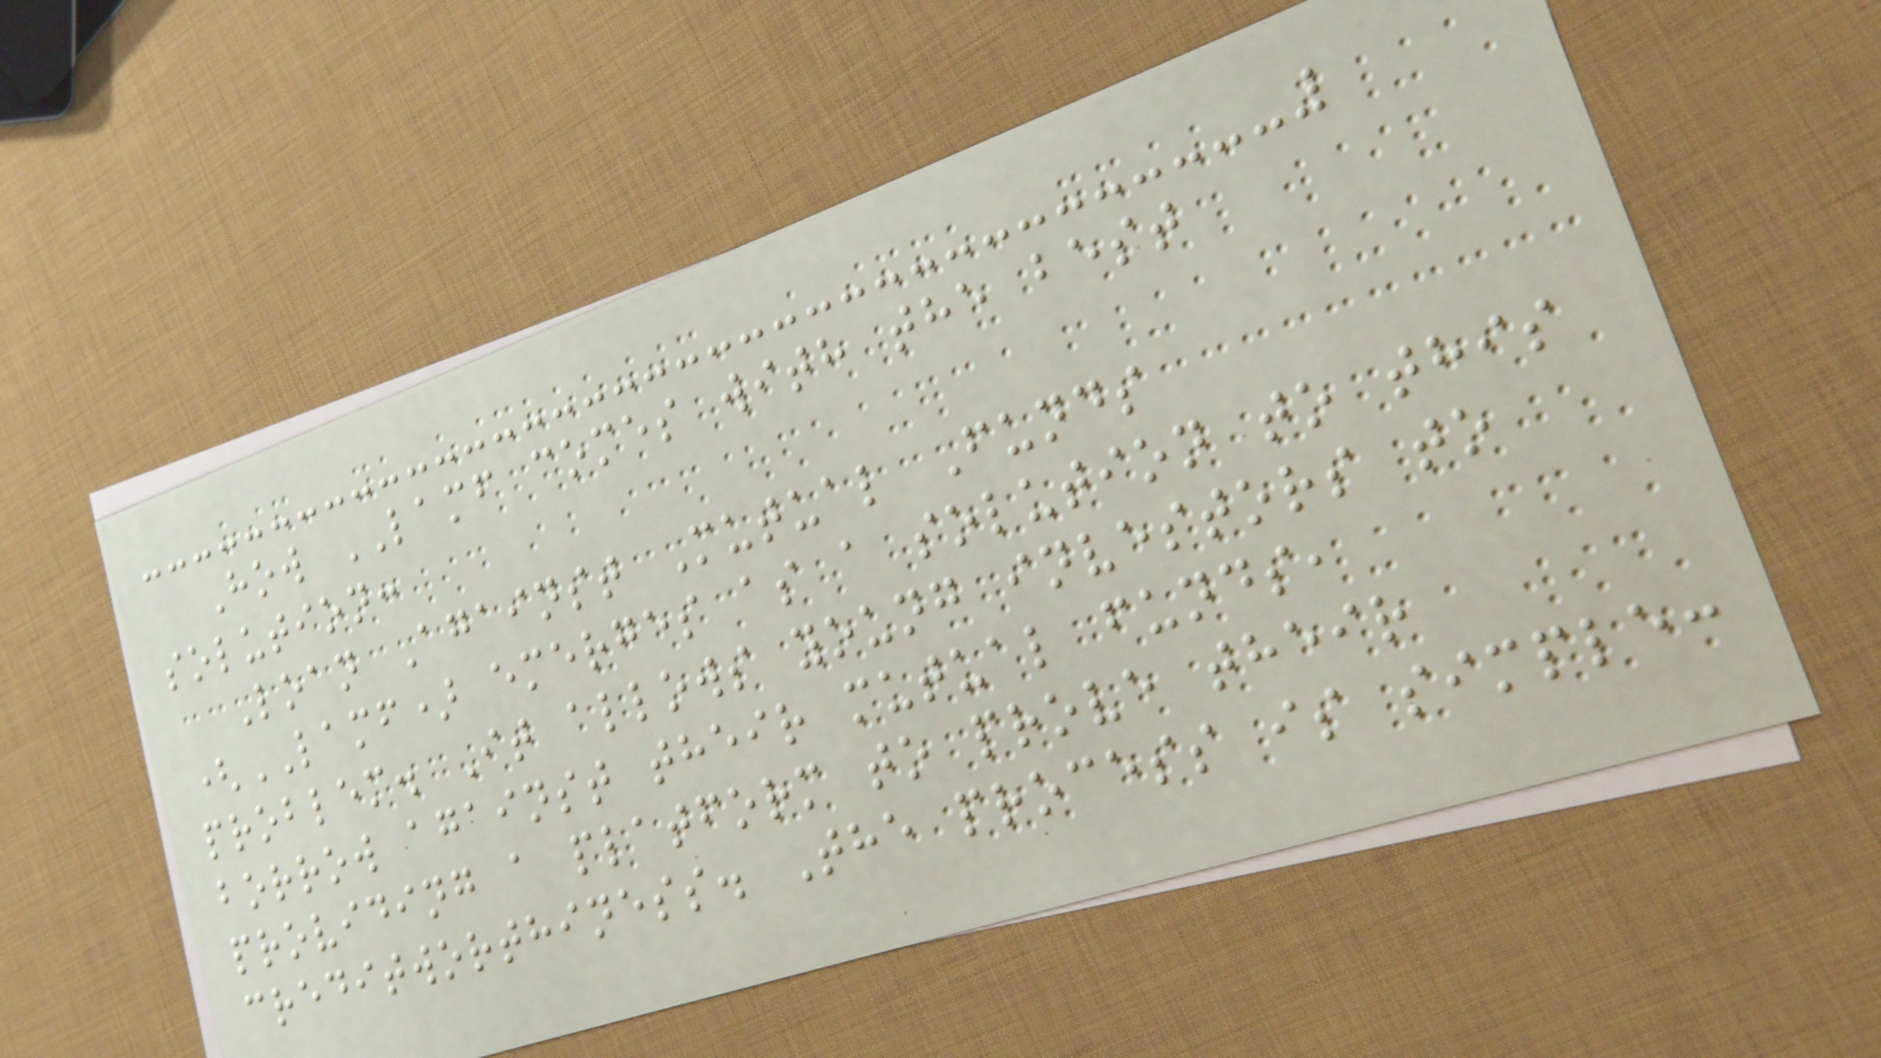How LAMF comes with the best
solution:
Loan Against Mutual Funds
(LAMF) emerges as a solution to this
problem. It allows young investors to
borrow against their mutual funds,
providing a platform to prove their
creditworthiness. The process is simple:
